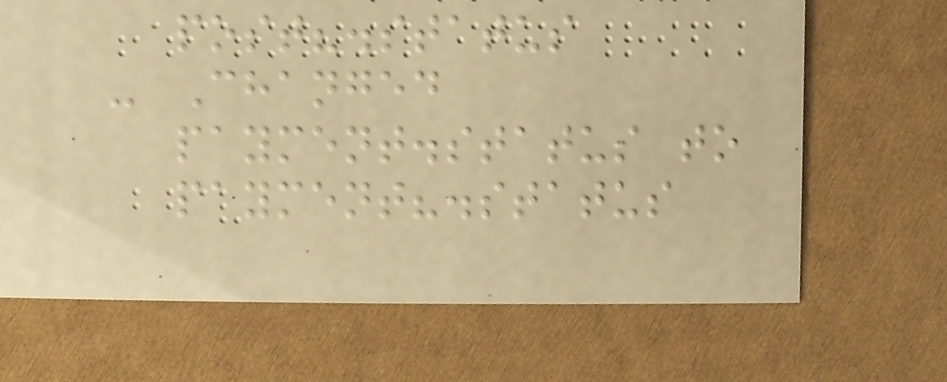post?.status
- Changed
payment.status to
payment?.status
